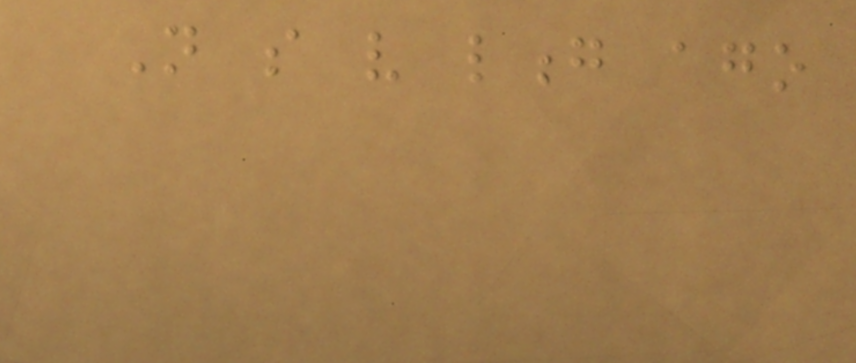Not so very long ago
